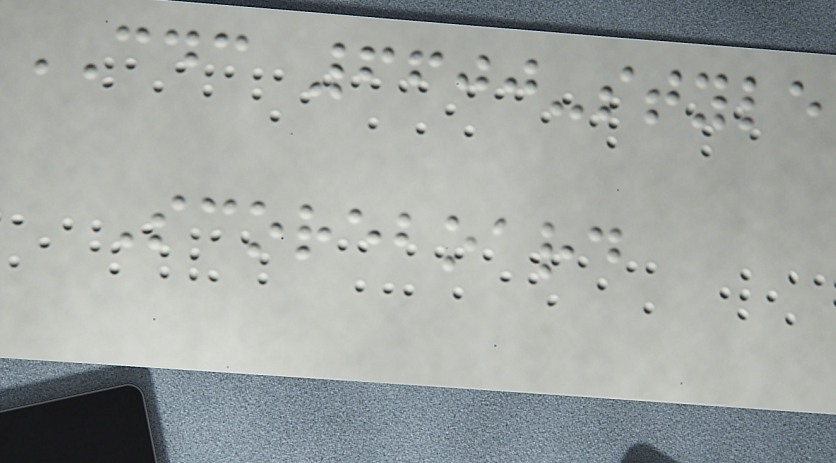CDC 6600-style
Scoreboard
